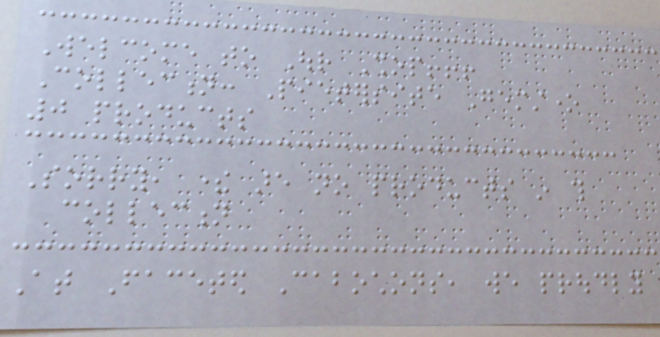Welcome to Our Shop!!!
Collection: Pietersite Gemstone
0 products
Sorry, there are no products in this
collection
At Faceted Cabochons, we proudly
